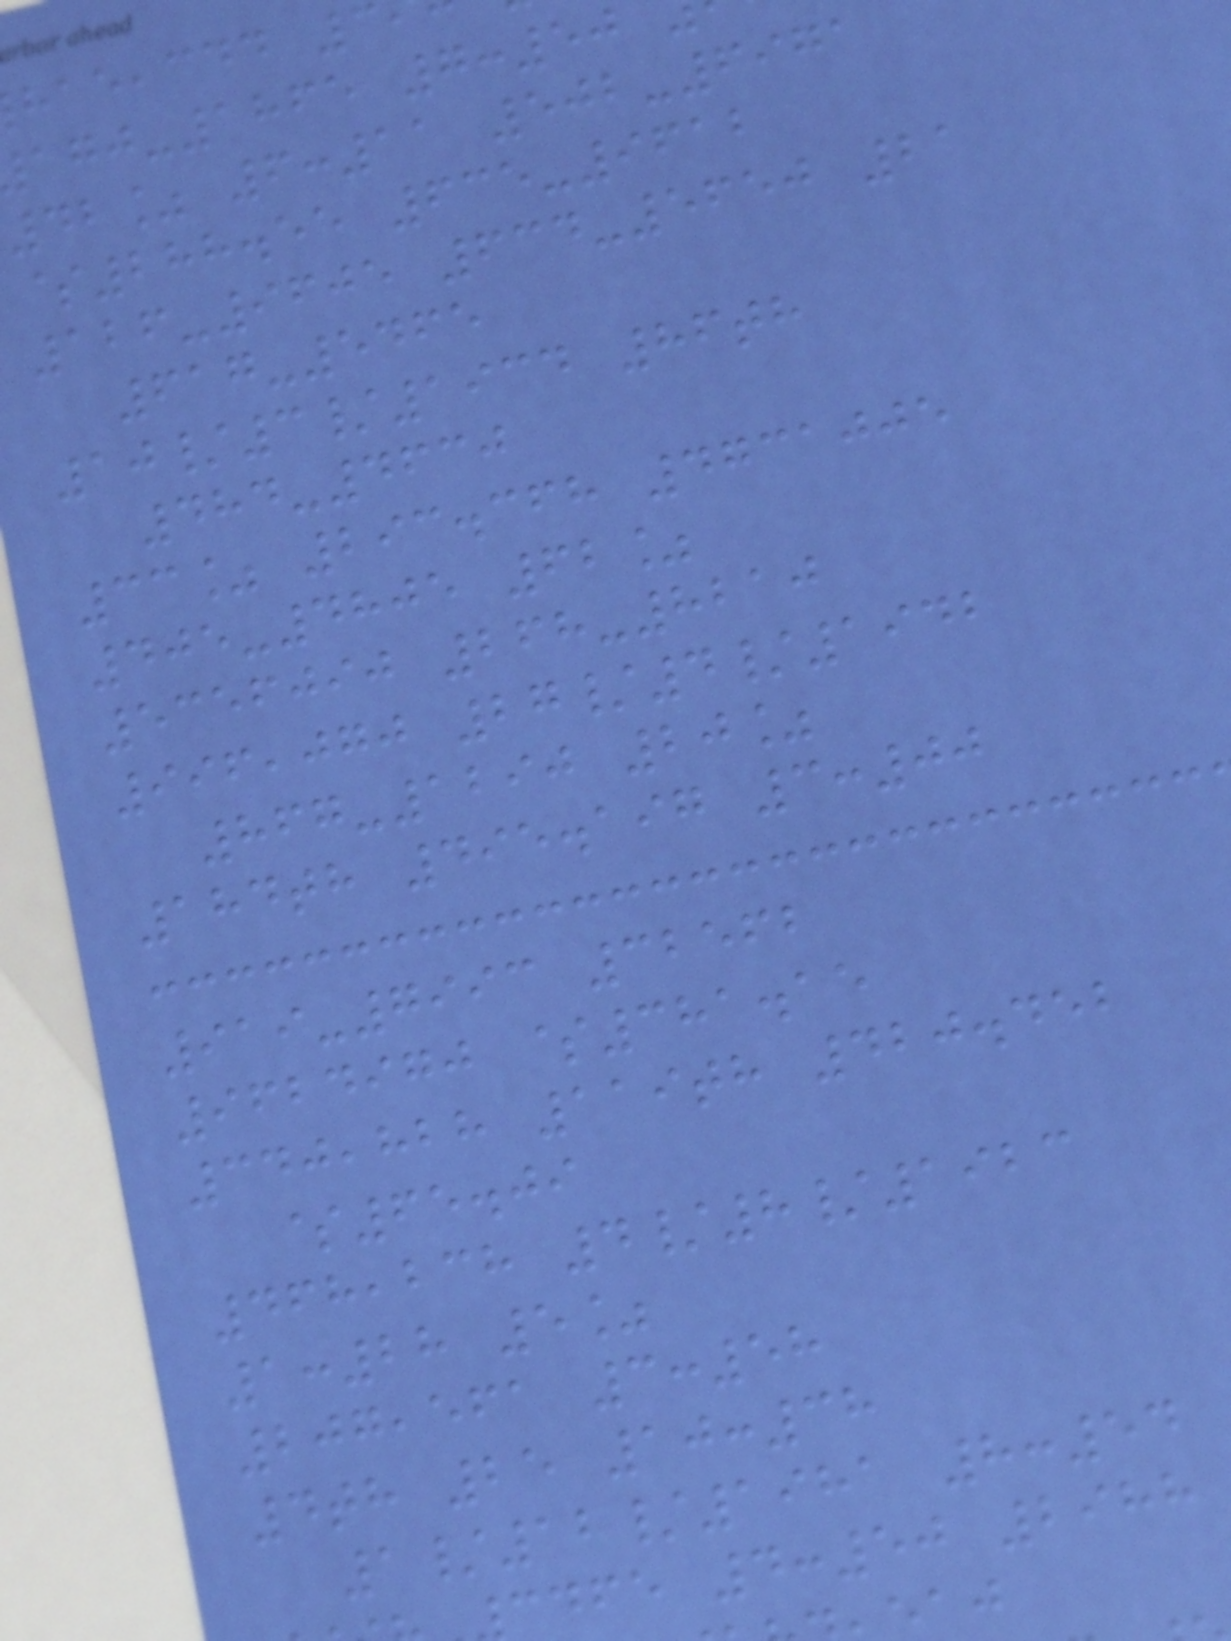,cdd 3
-1865 7:50
42% 6:11 502-6971
$288.55 635-9612
126-9605 634-5650 21
617-5465
10/3/1934 86th
484-4630
33% 293.368 4731005
405-4805 62%
5356090 268-8210
996,070 27/4/1942
867-1290 20%
184th 495.197 3:00
919-7993 32562
9624970 $381.15
340,828 119th 420.452
$65.09
468,238 4/8/1923
1:28 5%
207,561 3:58
4th 25 10:38
1/12/1981 8:54
cdfe 4:50 2988
